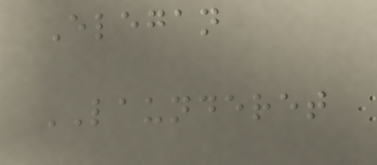Elegan
LAUNDERET
